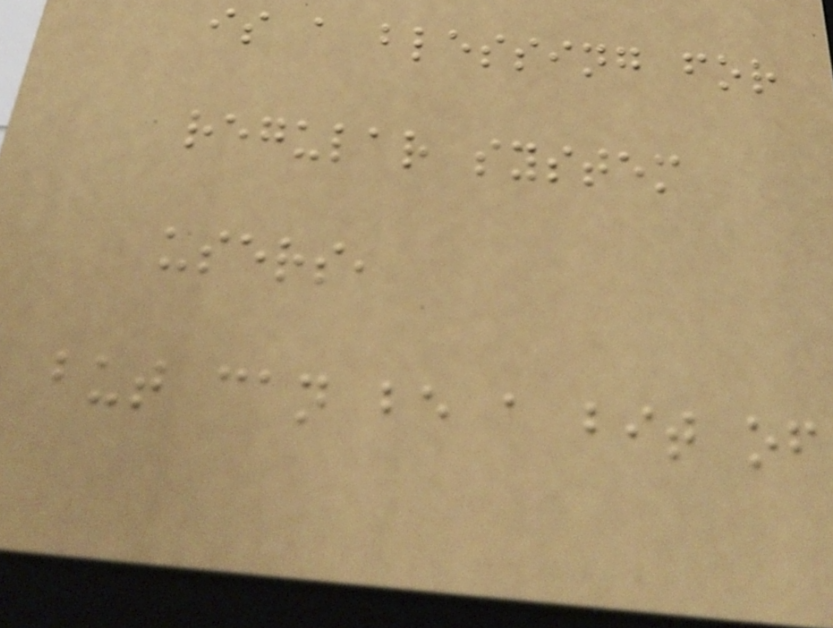is a blessing for
regular system
users,
but can be a bit of
